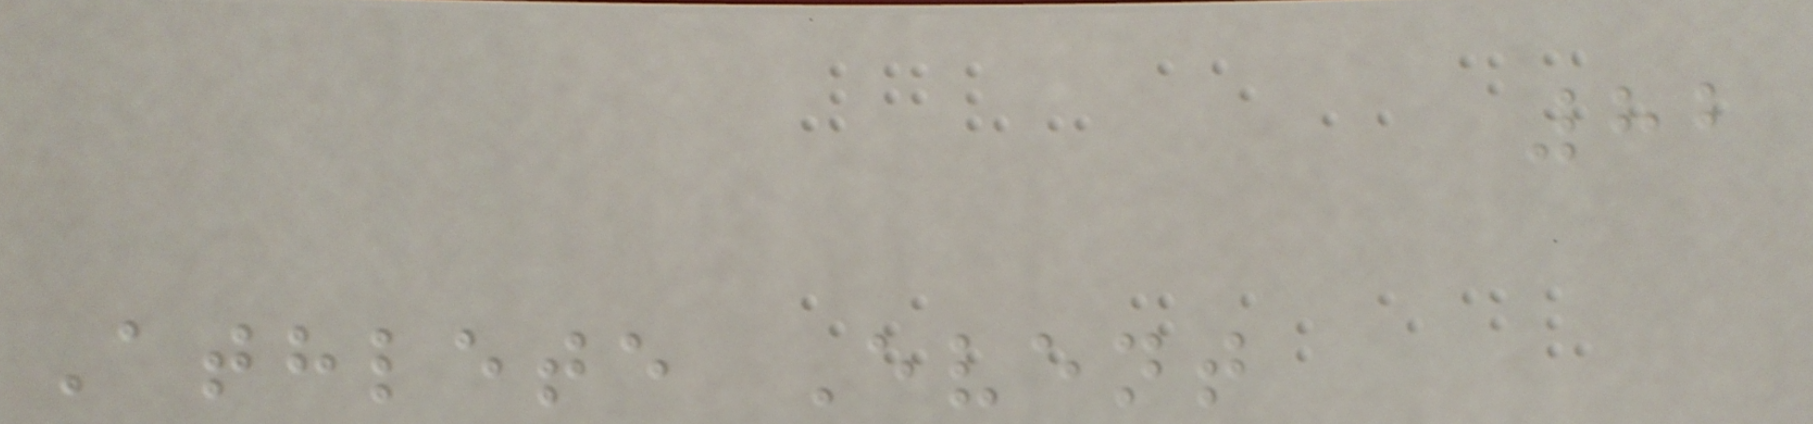82
Athlete Event
